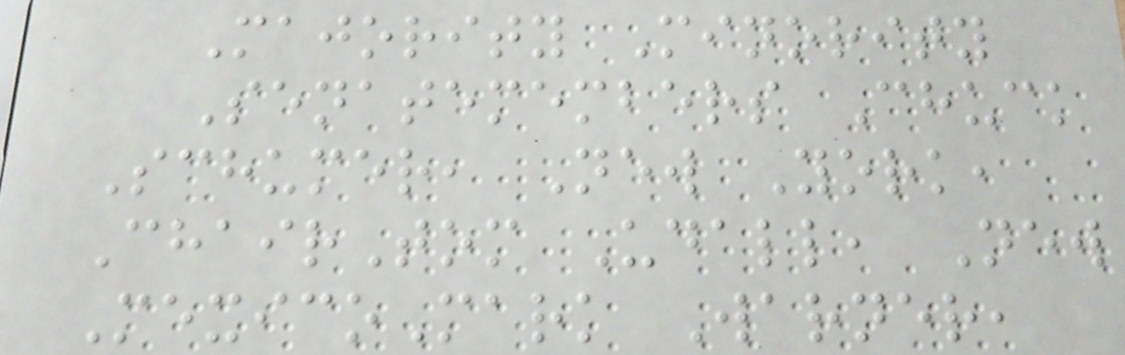Majority Minority
Senatemembers Chuck
Schumer, New York,
ChairTom Udall, New
MexicoMark Warner,
